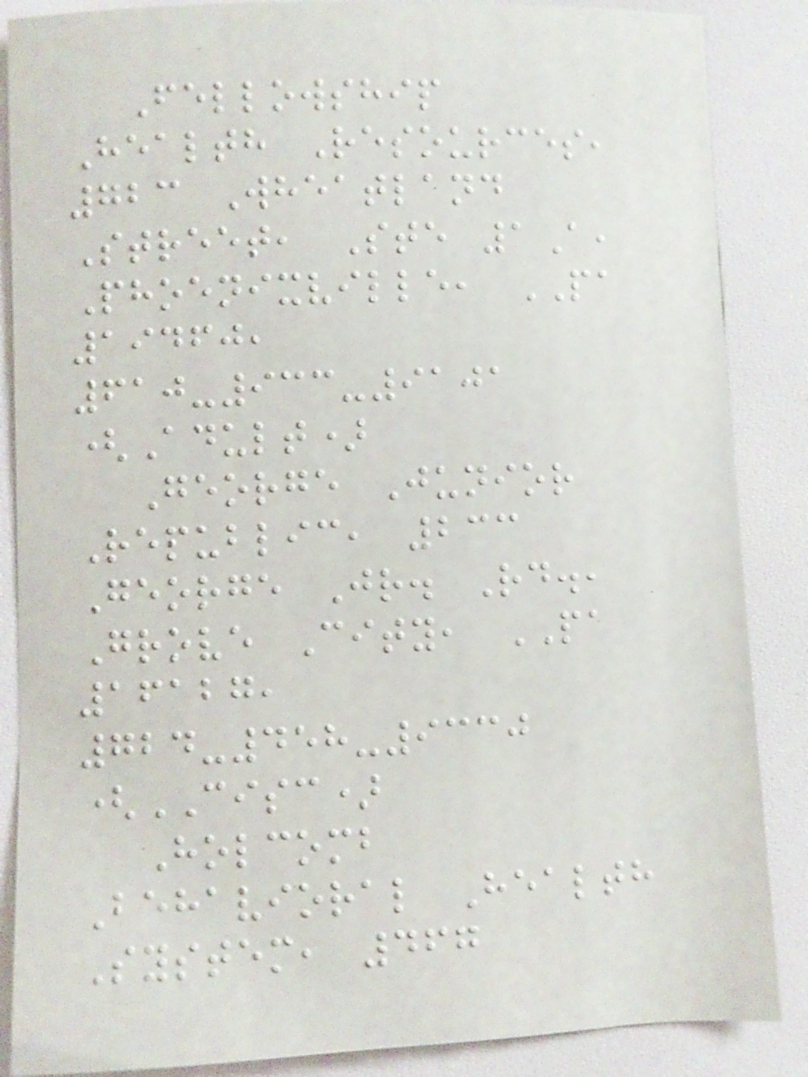Fellowship
Health Resources,
723 Wheatland
Street, Ste 1A,
Phoenixville, PA
19460,
610-933-9101
(Adult)
George Junior
Republic, 233
George Jr. Rd.,
Grove City, PA
16127,
724-458-9330
(CISC)
Holcomb
Behavioral Health
System, 467
